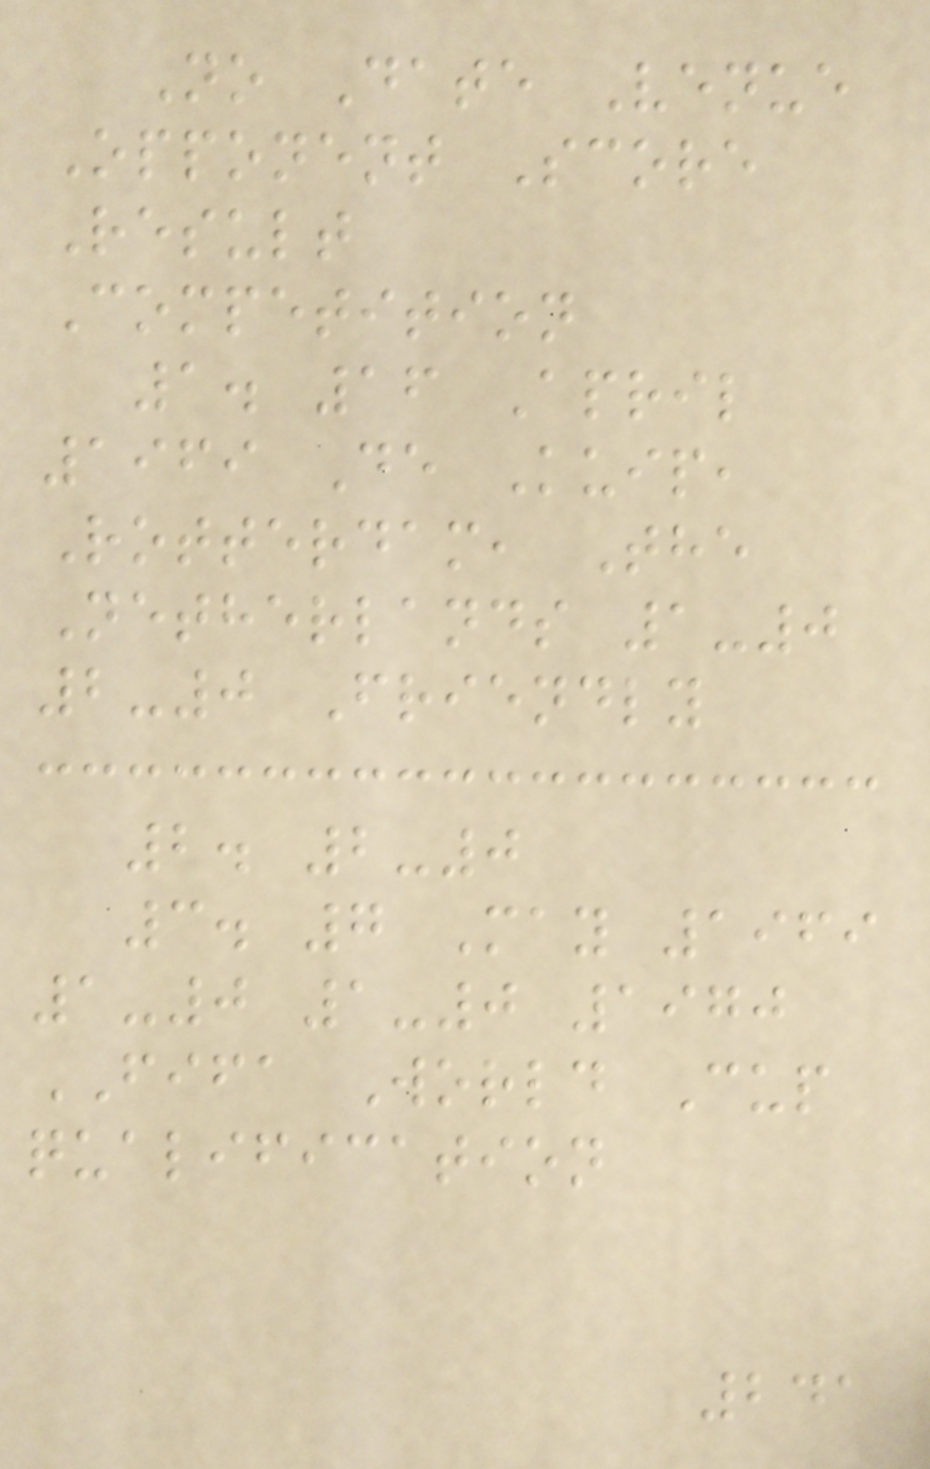No Date Venue
Opponent Score
Result
Competition
1. 16 April
1969 De Kuip,
Rotterdam, The
Netherlands 1-0
2-0 Friendly
2. 2-0
3. 7 May 1969
1-0 1-0 1970
FIFA World Cup
qualification
241
